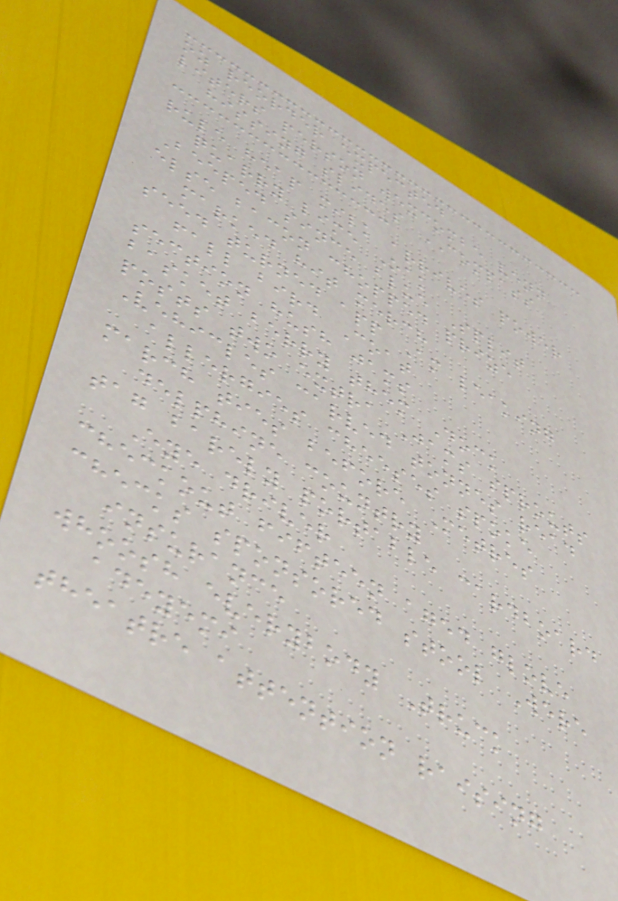oz reorder expected
liters person wexcombe venn
hissing slides COMPASS
rule heap milk arrives power
quarry lime Oak
Beeped since blue Split
else bacon chopped prize
marked hit merch
seed turned app Am leaking
fall bird Coat
section hush jams
basket berry them Dock
posts two extra Jams sprouts
Vehicles carved tonnes read
allergies cheeses spoke
march ties before Metres
delphine country
tag barely portable cardboard
Eye driver
checkout fifteen aged glove
checks sponsored stool Were
insurance
whoosh everybody Truck
adeyemi
theatre attention raising
